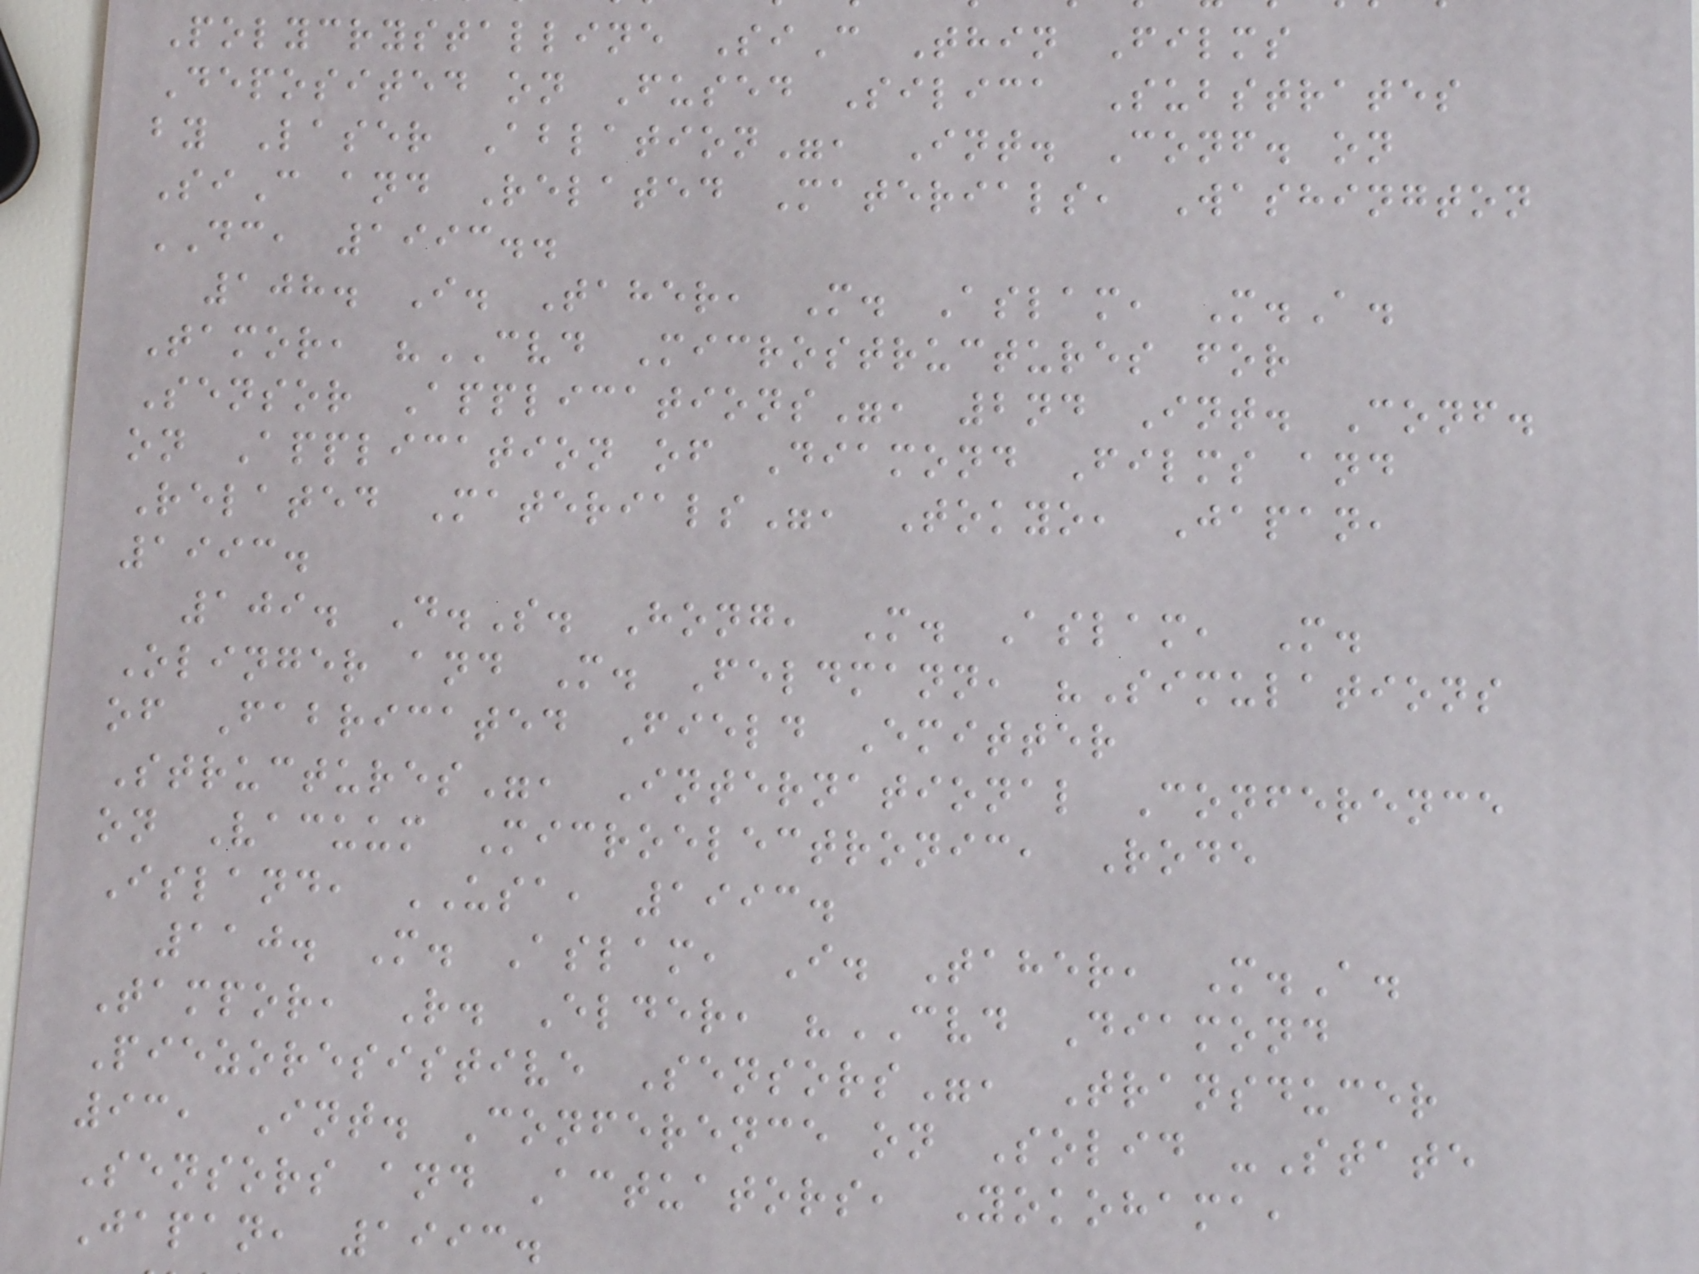Polycrystalline SiC Thin Films
Deposited on Fused Silica Substrates
by Laser Ablation", Int. Conf. on
SiC and Related Materials, Washington
DC, 1993..
108. I. Taher, M. Aslam, M.A.
Tamor, "CVD Microstructures for
Sensor Applications", 2nd Int. Conf.
on Application of Diamond Films and
Related Materials", Tokyo, Japan,
1993.
109. D.S. Hong, M. Aslam, M.
Olinger and M. Feldmann, "Simulations
of Fabricated Field Emitter
Structures", International Conference
on Vacuum Microelectronic, Rode
Island, USA, 1993.
110. M. Aslam, I. Taher, M.A.
Tampor, R. Elder, "CVD Diamond
Piezoresistive Sensors", Transducer
93, Int. Conference on Solid -State
Sensors and Actuators, Yokohama,
Japan, 1993.
